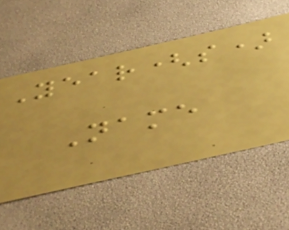Year(s)
Name
